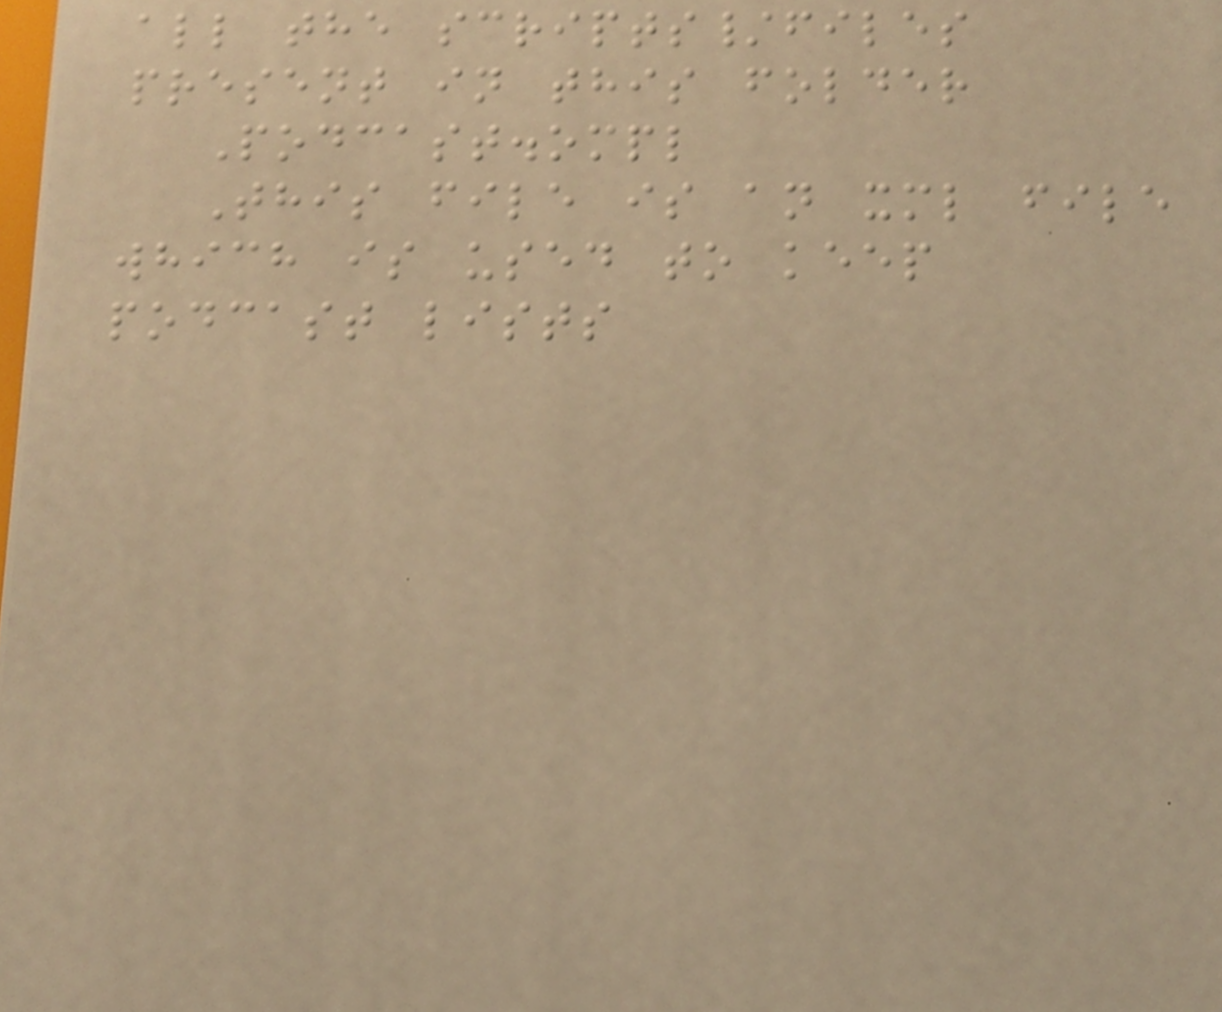all the scripts/files
present in this folder
Podcast.ompl
This file is an xml file
which is used to keep
podcast lists
